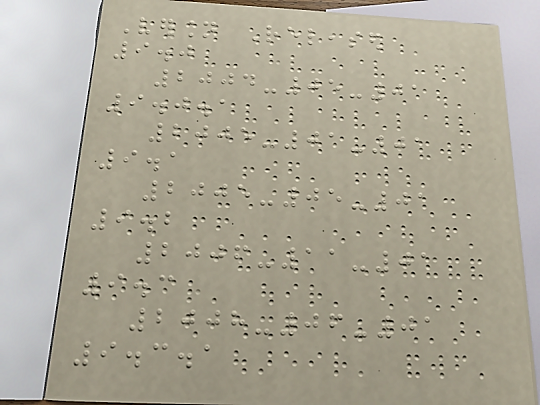Version Released
9.0
2004-05-01
9.0.1
2005-01-01
9.1
2005-05-01
9.2
2006-11-01
9.3
2008-06-01
9.3.1
